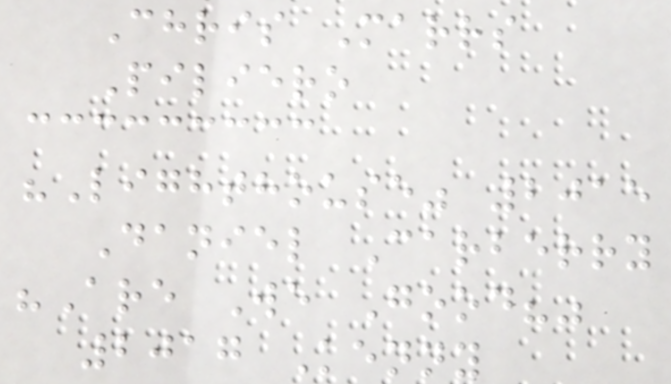Chris Marrs
Piliero
"Lighthouse" 2015
Daniel Carberry
"Are We Good?"
2017 Kenny
